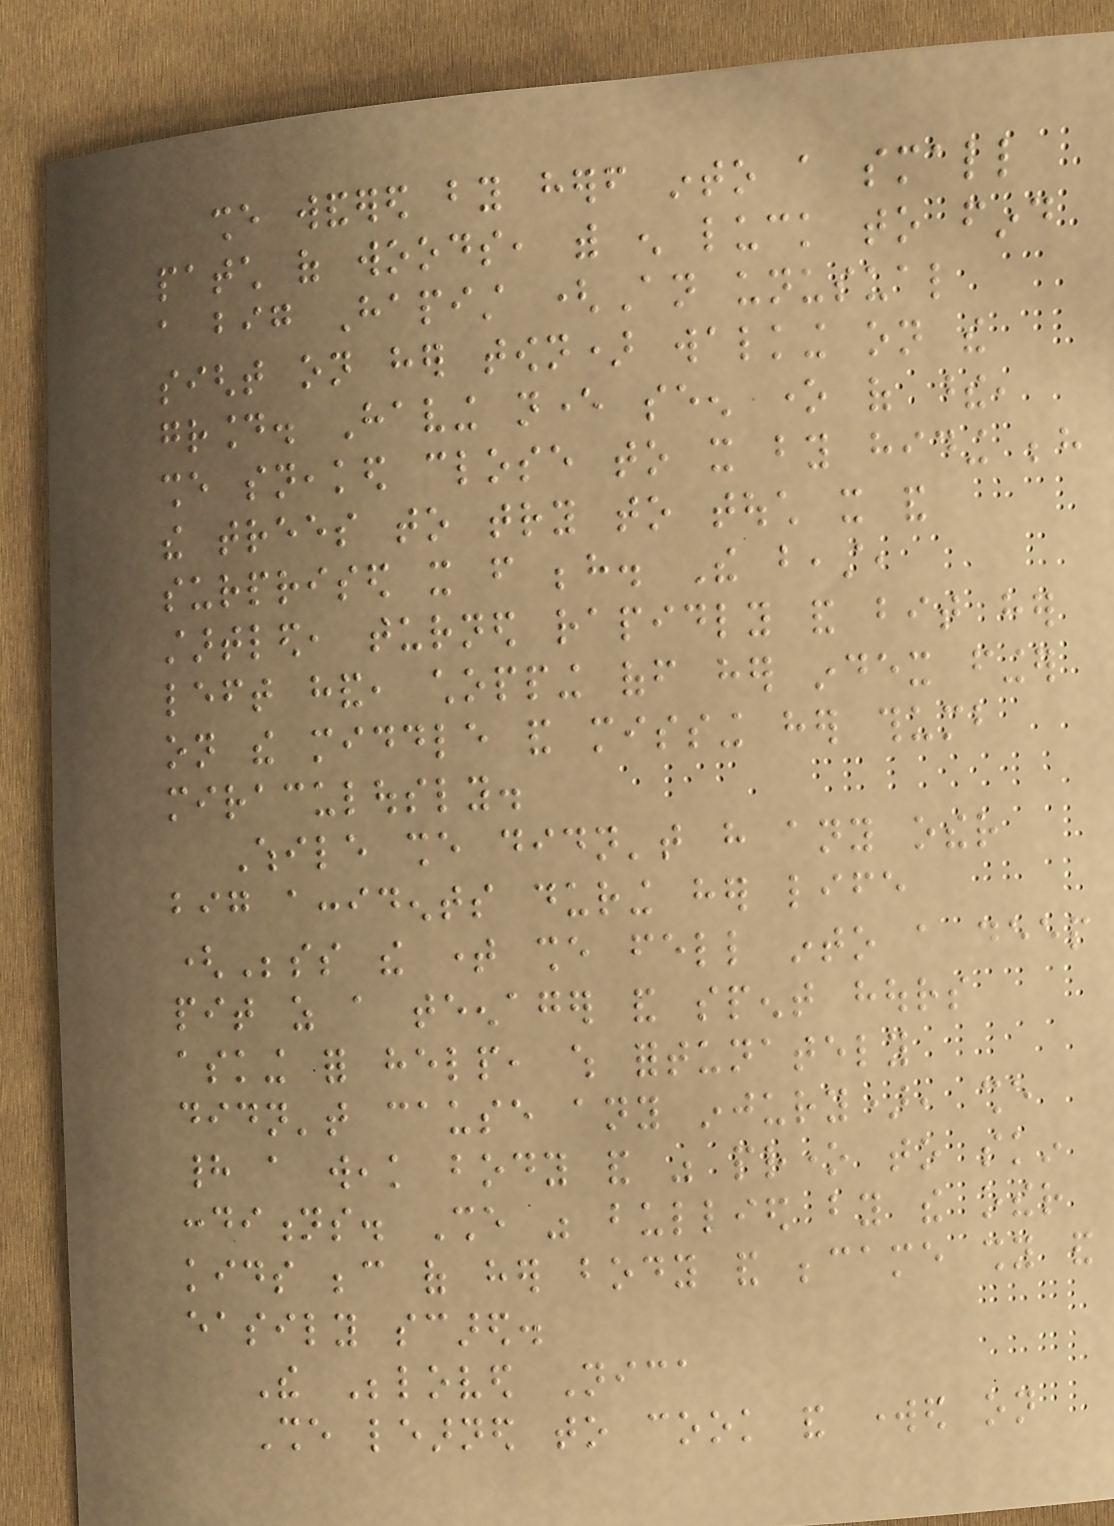she wandered by herself into a small
patch of woods, with enough luck to find
a big Hapist (An unusual
sight on her town) walking on the
ground. Having never seen one of these,
she sneaked close to it by hiding behind
the trees to try to touch it and
surprised it from behind. The beast,
startled, turned rapidly and bit her
left hand, chopping off her index finger
on the middle and missing her thumb
miraculously.
While she didn't have any other
big accidents during her life
(Besides the time she fell into a deep
pit as a teenager and spent hours
asking for help, which fortunately
didn't cause any injury), she
had a weak body and was prone to skin
conditions. She was bullied by the other
kids because of her body and became shy and
easily scared.
The Beloved Nica
She learned to cook and worked on
